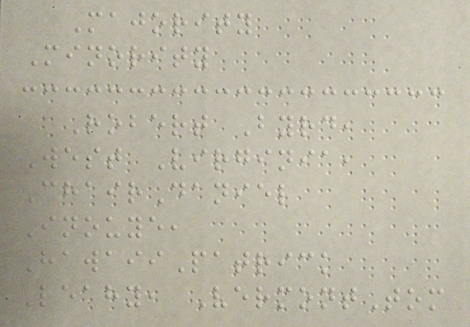Majority
Minority
Robert Byrd,
West Virginia,
ChairDaniel
Inouye,
HawaiiPatrick
Leahy, VermontTom
